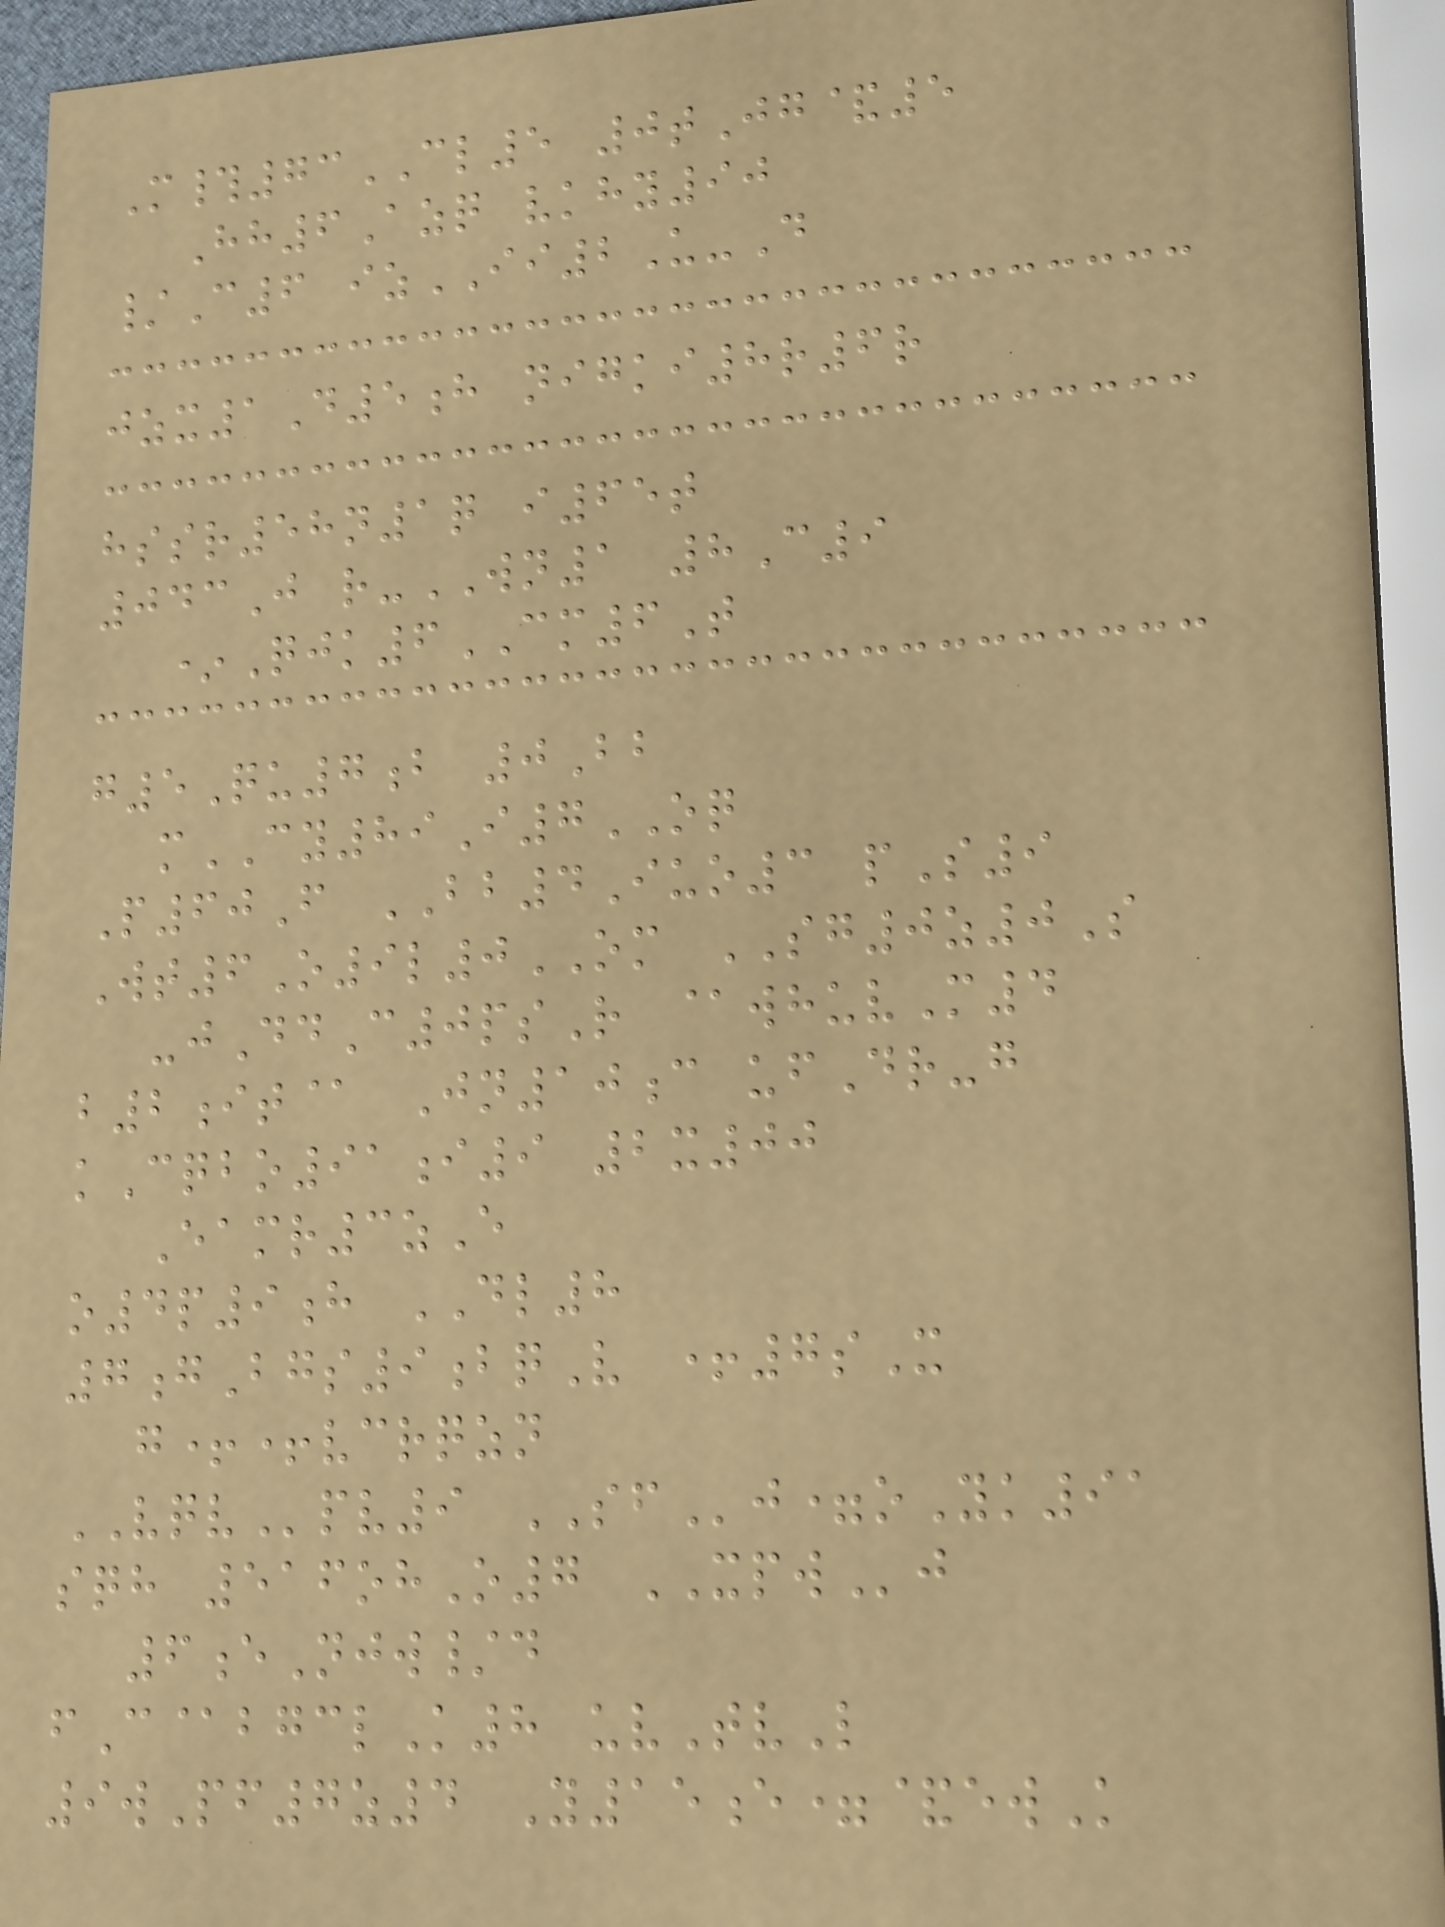M#73CL5 0tJg&5
Hh6Azq vkhy90
/C6 izII2U-D
jzx1D5h nigki8r6r
hssr58n1q i65t
043J r-WN1 8C9
*Qjk6CM6T
g5Qu7b 0Bb
mCY89I7OQ
P60F BB4Iuo3 pS9
Wt6O9l0OM SG0z0S
-jDdC0psR @whuvM4
b2it@ Jn10c ufDr-g
kCqbo91i9 2x00
Eamr3zE
o4p9h DL8
7gBgs9bqV +7sX
g++vcrqzn
VQVpv9 SFj=oYk91
sqh 516ohO7 XPWj
6eNjw/d
fC@bgclK8 uvTvL
9wPf7z4 Y15e=&ewK
